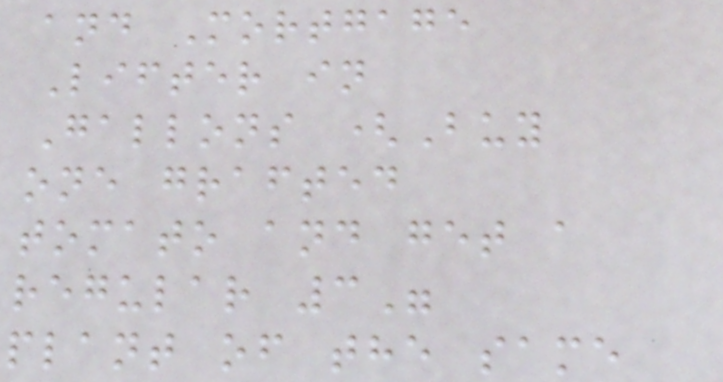and Mortgage
Lifter in
Gallons (Buy
one grafted
tomato and get a
regular 3"
plant of the same
